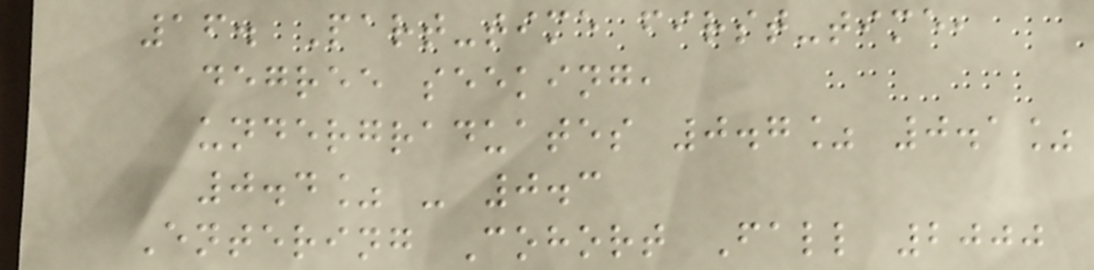16. Part-time first-time,
degree seeking,
undergraduates 0.7% 0.1%
0.4% - 0.3
Entering Cohort Fall 2000
